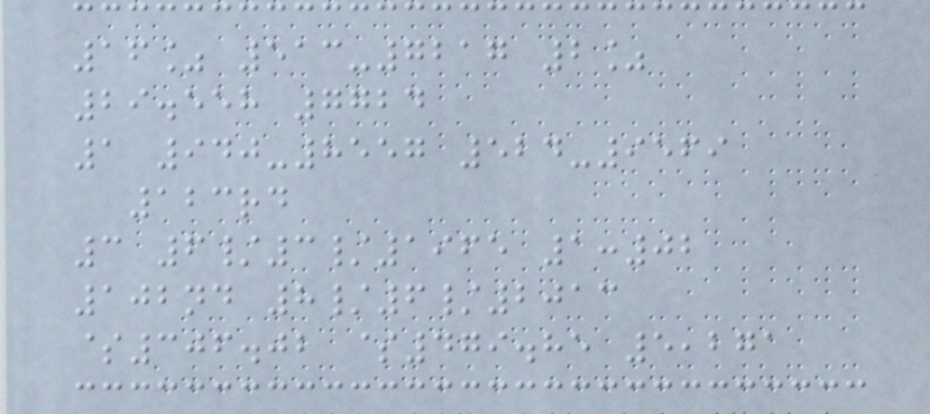16% 513-7217 2%
29.558 7724
1 940-8557 524-9569
123rd
3 6/3/1965 1:02
102nd 8/6/2013
$306.02 $479.85 5,271
